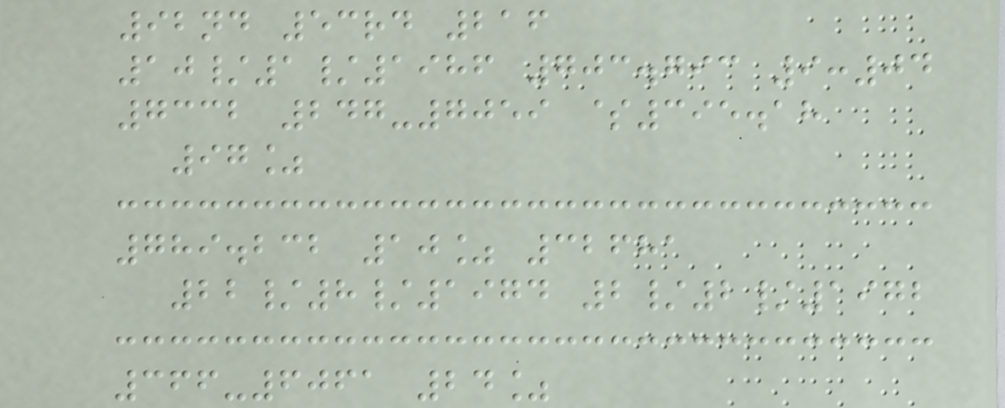92nd 53rd 216
10/1/1986 703.793 9:04
7332 247-7059 $395.18
97%
789.232 10% 32681
22/8/1974 2/2/1972
366-6061 24%
